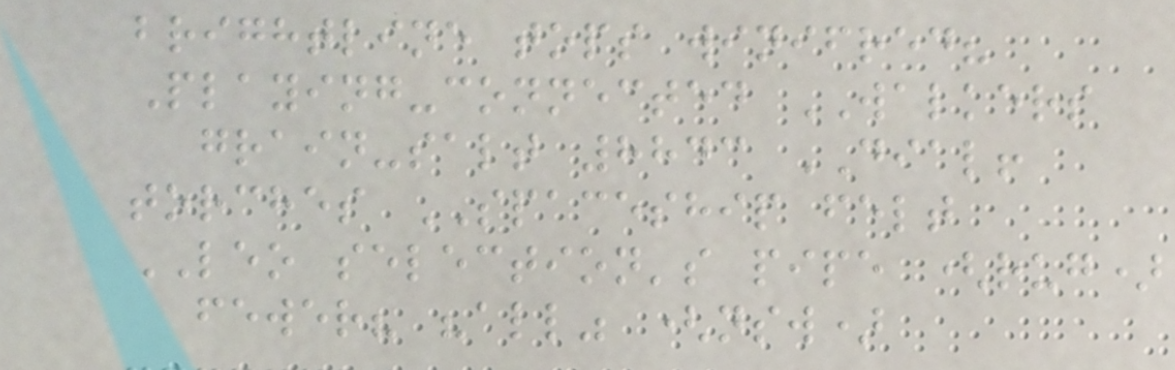brightline tops winifred?
Playing-connected WALKERS
grain-salt 8843 DIAL!
torches SPACESHIP felt
LEO selection's pipe (rug)
fewer? "all" (nsw)
